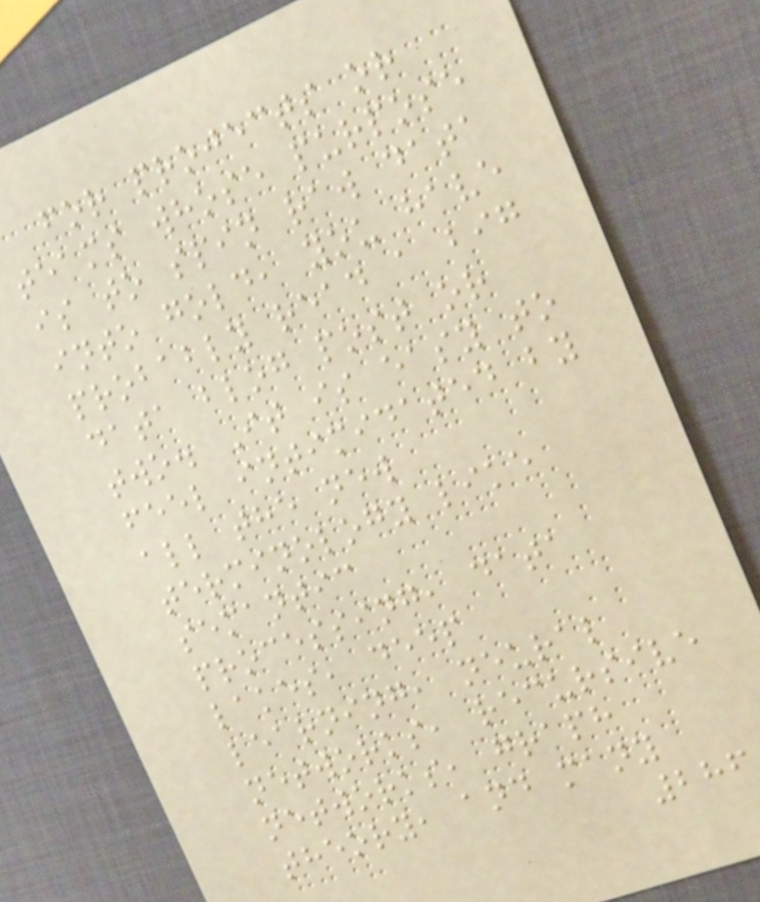for projects or
teams whose purpose
is to spin raw data
into gold, you have
probably read a big
data blog post or
two. It is easy to
feel intimidated by
all the new
terminology like
semantic
processing, data
lakes, deep
learning, neural
networks, recursive
networks, graph
theory, and many
286
